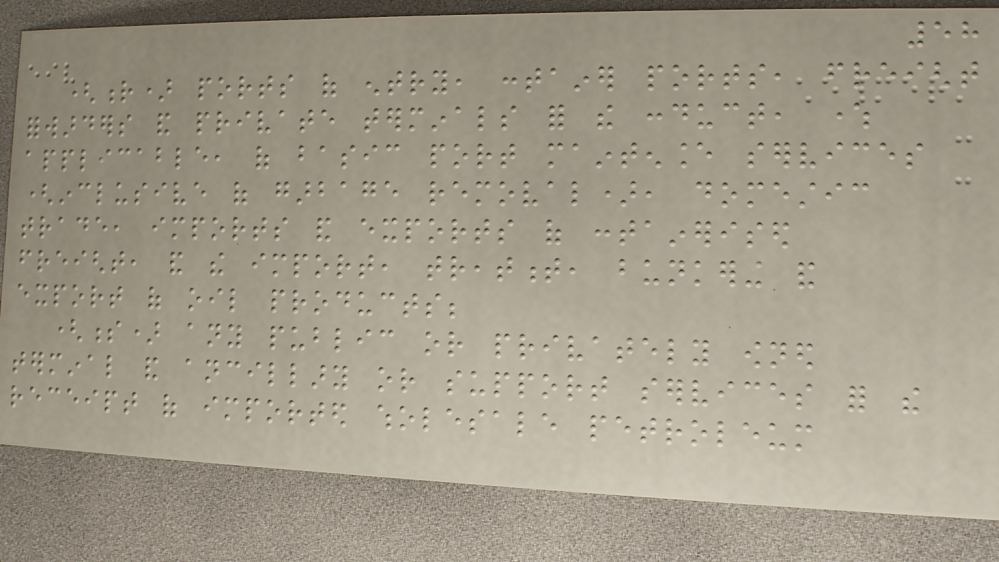58
(r) ports of entry, container ports, freight
forwarders and private terminals for the conduct, where
applicable, of basic port maintenance services
(inclusive of garbage removal), domestic
trade, imports and exports of containerised
freight, and the import, treatment, bunkering and
export of oil products;
(s) any public or privately owned
terminal and ancillary or support services for the
receipt of imported wholesale petroleum
